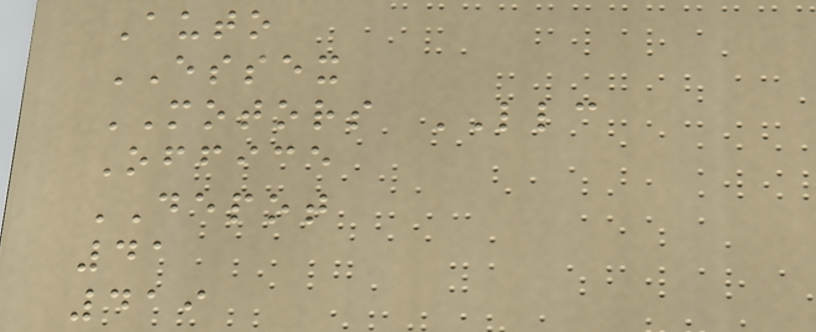Auto
ESSEX
MOTORS LLC
Office
DEPOT
41
419
